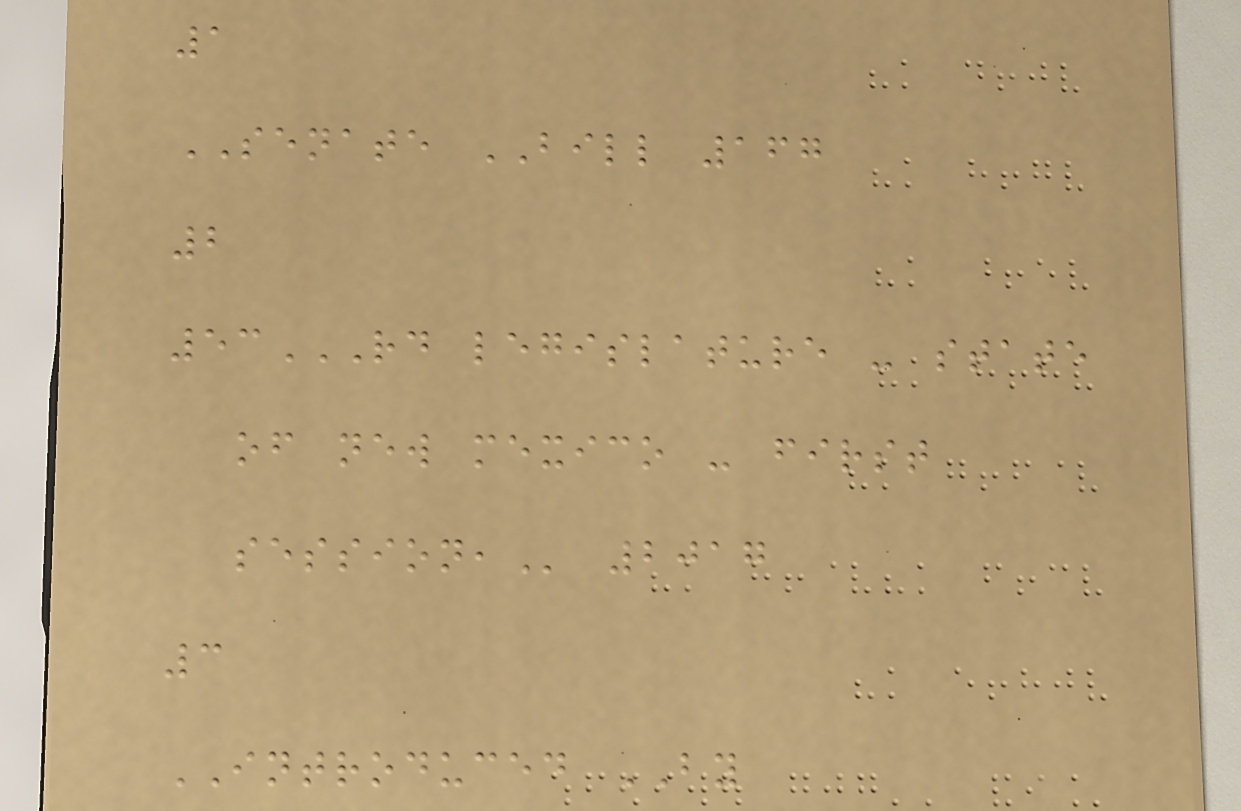1
SENATE BILL 167
2
53RD LEGISLATURE - STATE
OF NEW MEXICO - FIRST
SESSION, 2017
3
INTRODUCED BY
